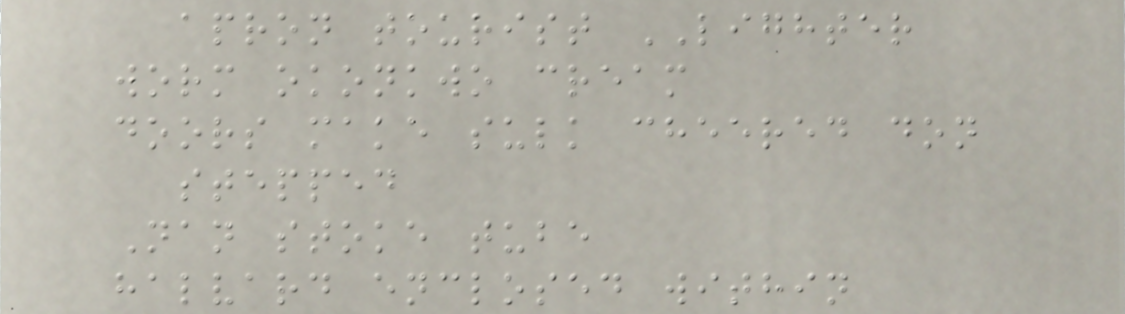apron tourist LIGHTER
worm okonkwo cream
doors make sulk cheered don
stepped
Nan stoke tube
halvard enclosed within
